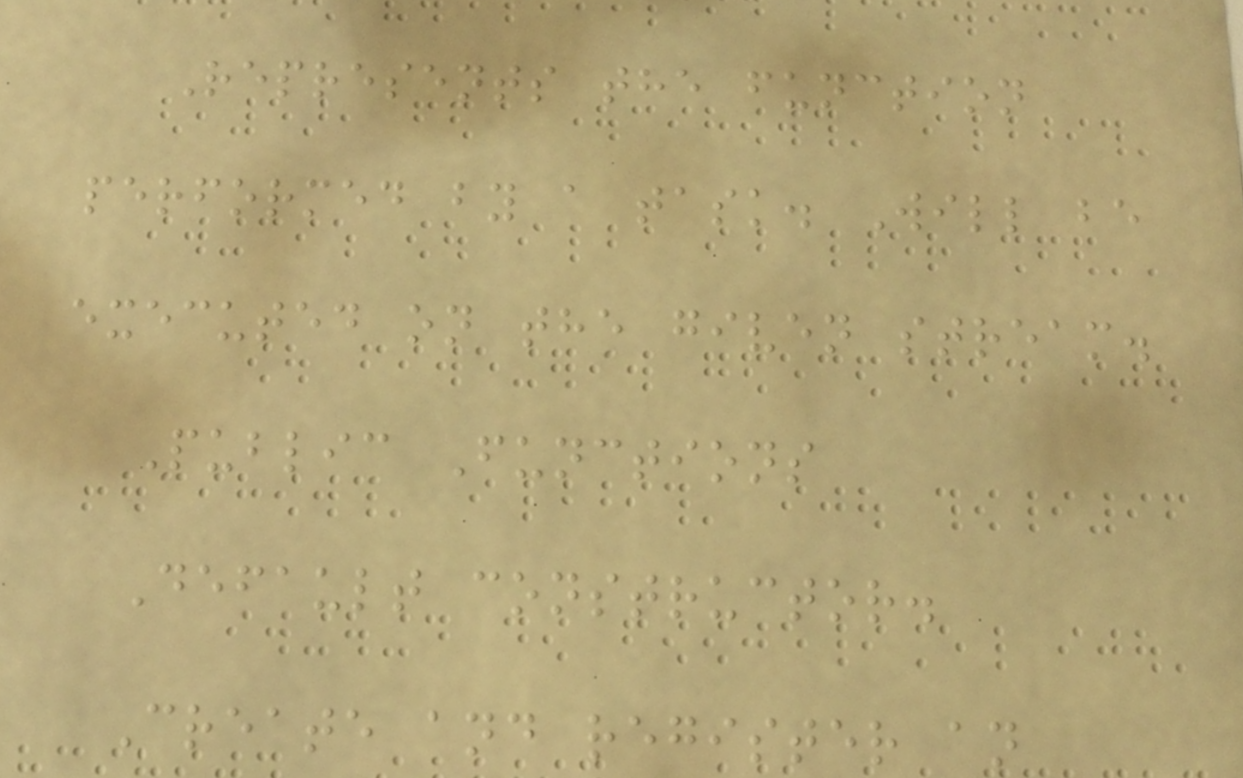Represents the function
performed by a task. Will be
executed on the given stream.
Public Functions
Default constructor.
Create and register an
